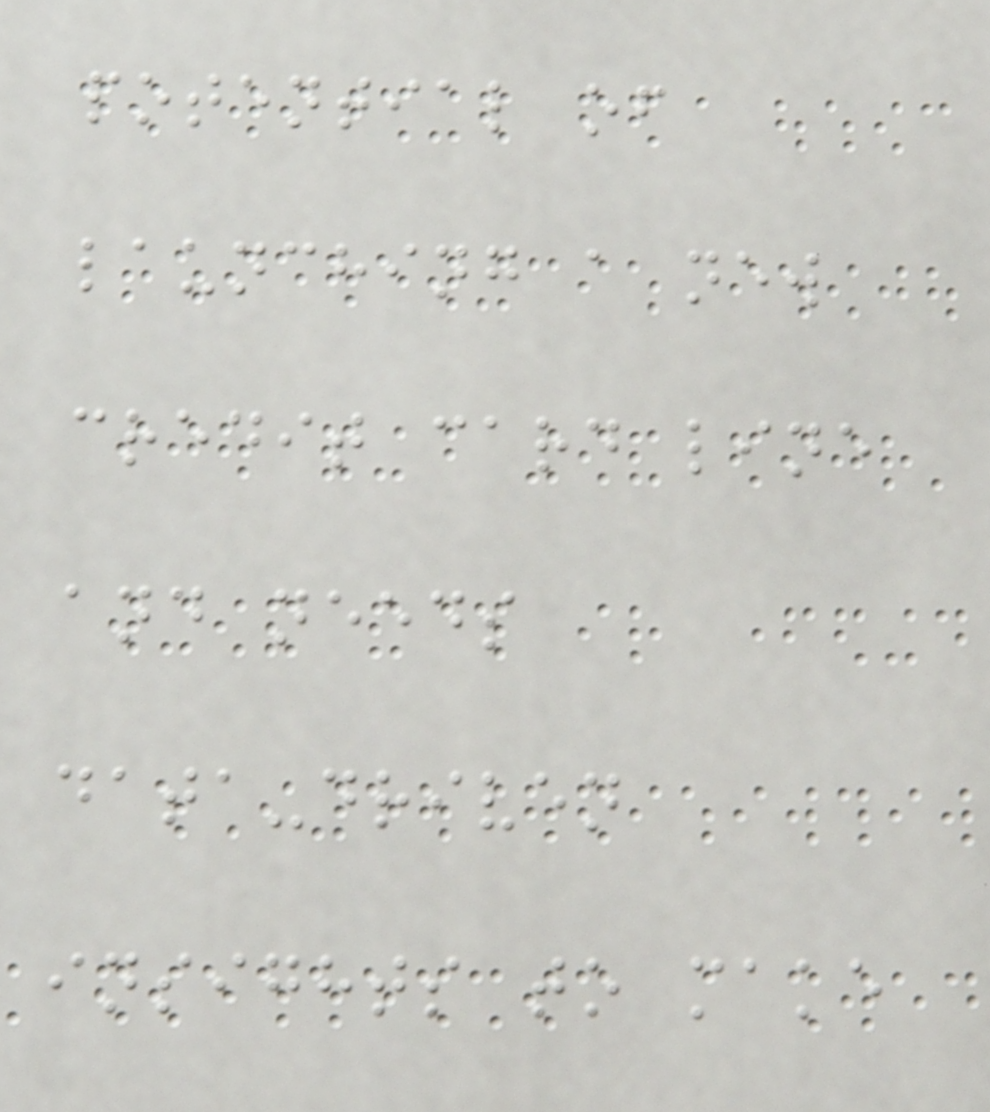potential of
launching a new
credit card line
and needs
data-driven
insights to make
